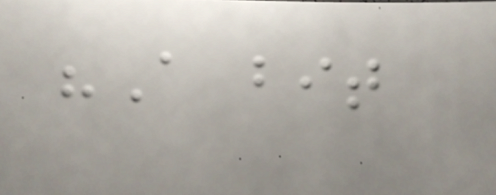"A bit
